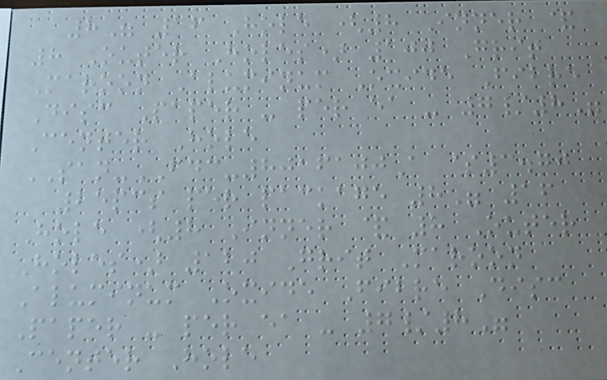8" 16 Hole (8 Inner &
8 Outer Holes) 100 Grit
Maroon Aluminum Oxide Fibre
Disc Paper - per ea - 7/8"
Center Hole
SAN-FDC-8016100A $3.70
25pcs per package 8" 16
Hole (8 Inner & 8 Outer
Holes) 120 Grit Maroon
Aluminum Oxide Fibre Disc
Paper - per ea - 7/8"
Center Hole
